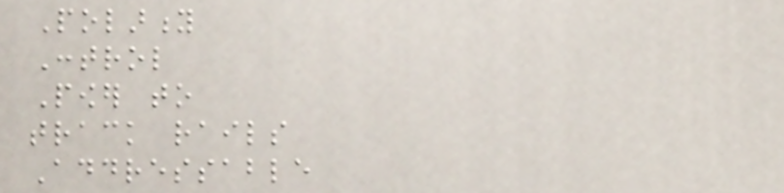Polarity
Control
Power to
track rails
Addressable
